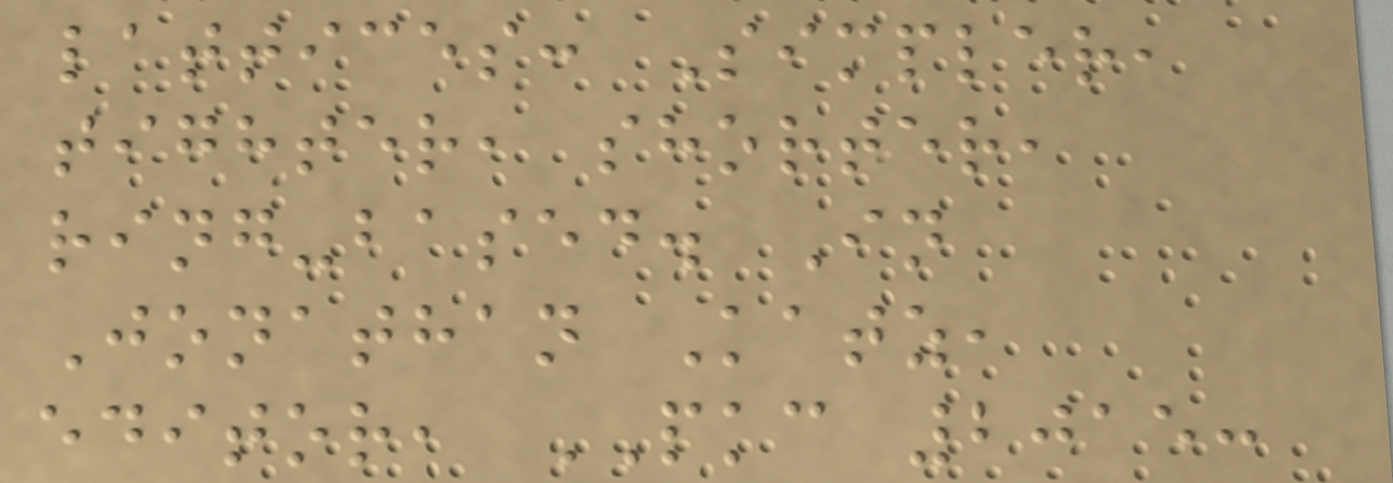lattices: Simpler,
tighter, shorter,
ring-based. In
Jonathan Katz,
editor, PKC 2015:
